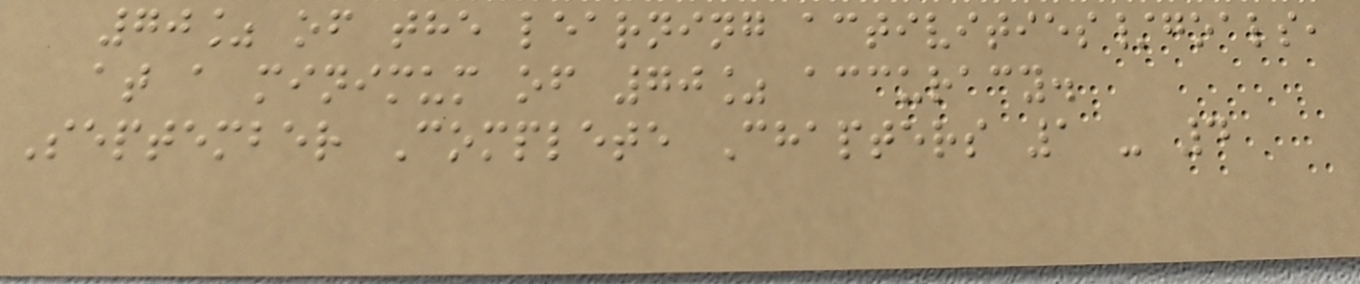70% of the learning activities/goals,
at a minimum of 70% accuracy.
September Complete Chapters 1 - 4
